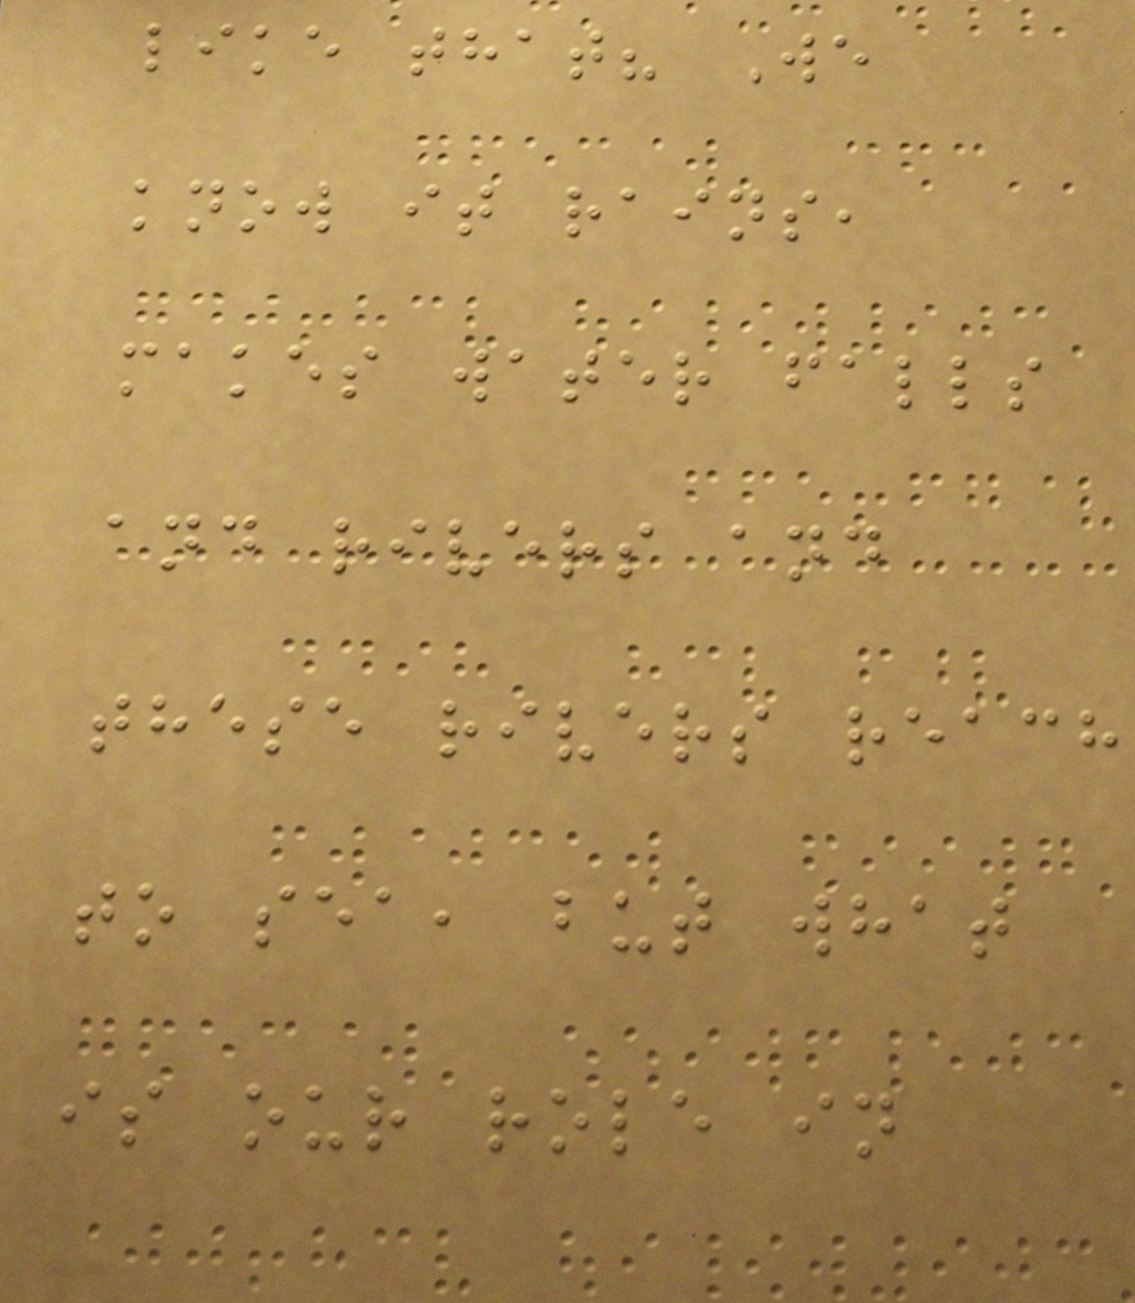like that? We
know it rains,
makes water falls
and rivers and
these rivers reach
to sea, but what
is our role in
